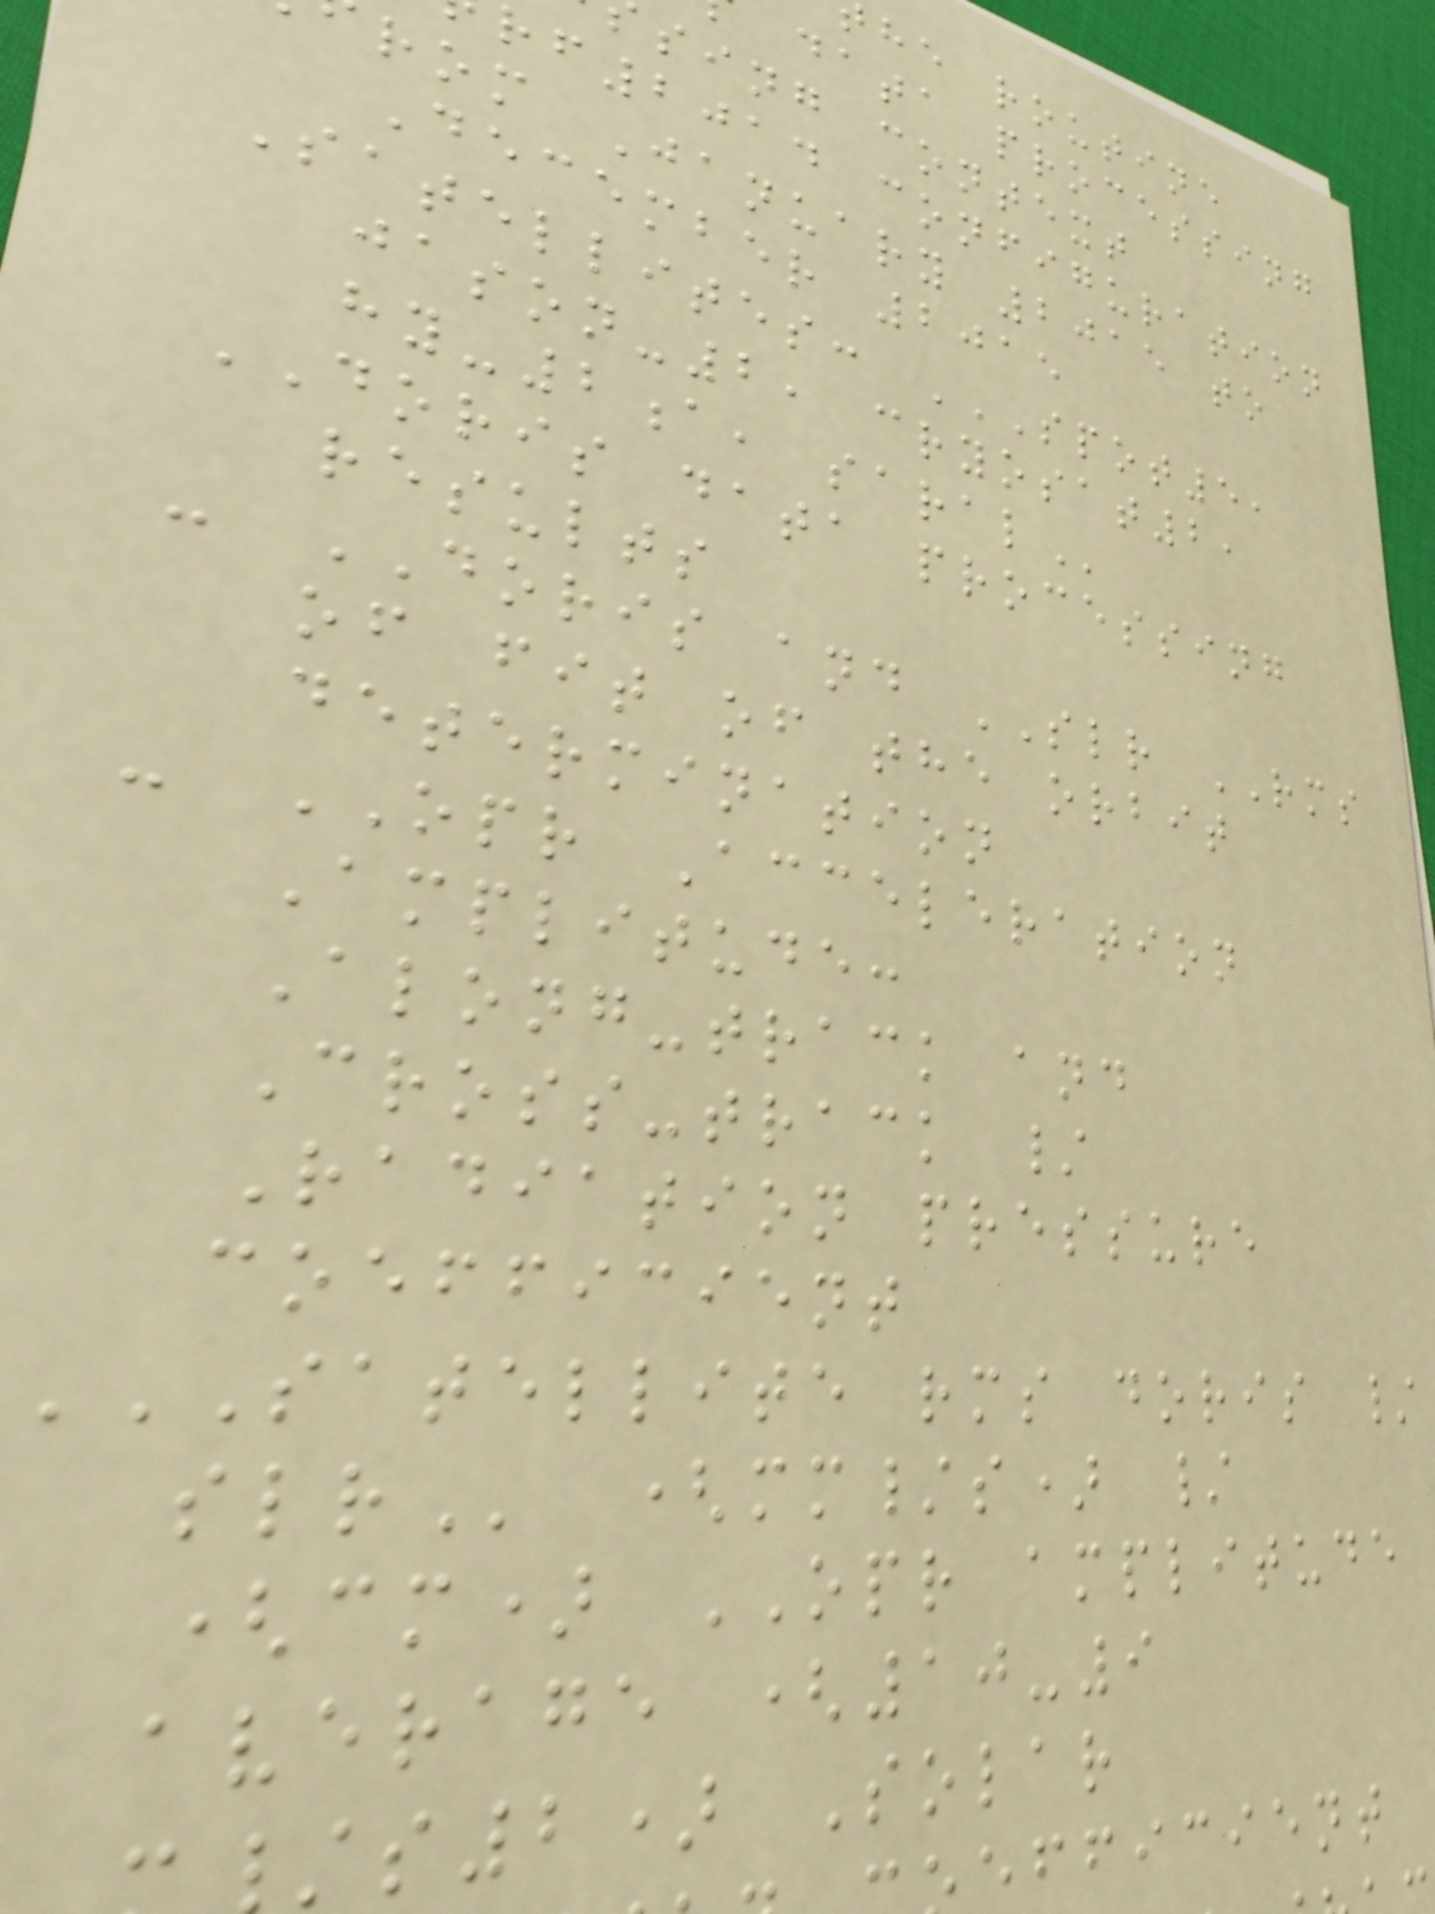he routine
data processing
sing context
rf2014 configuration
rom January 2015 to
December 2015
Satellites: SPOT5,
jason-2, cryosat2,
hy-2a,
DORIS data processing
results
- DORIS and SLR RMS
of fit of the orbit
determination
- OPR Acceleration
Amplitude:
Along-track and
Cross-track /
Radiation pressure
coefficient
SATELLITE RMS DORIS /
(mm/s) /
(cm) OPR amplitude
average (10-9
s2) Solar
efficient
